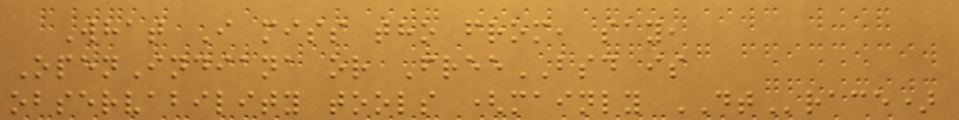What I miss tho from, say,
OpenIndiana or FreeBSD is
observability tools (mainly DTrace)
